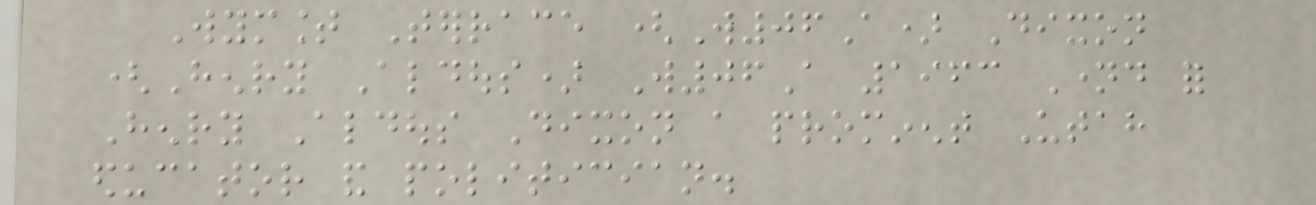Wymount Terrace (W06A) Dixon
(Henry Aldous) W06A 1963 Named for
Henry Aldous Dixon a prominent Utah
educator and politician.
